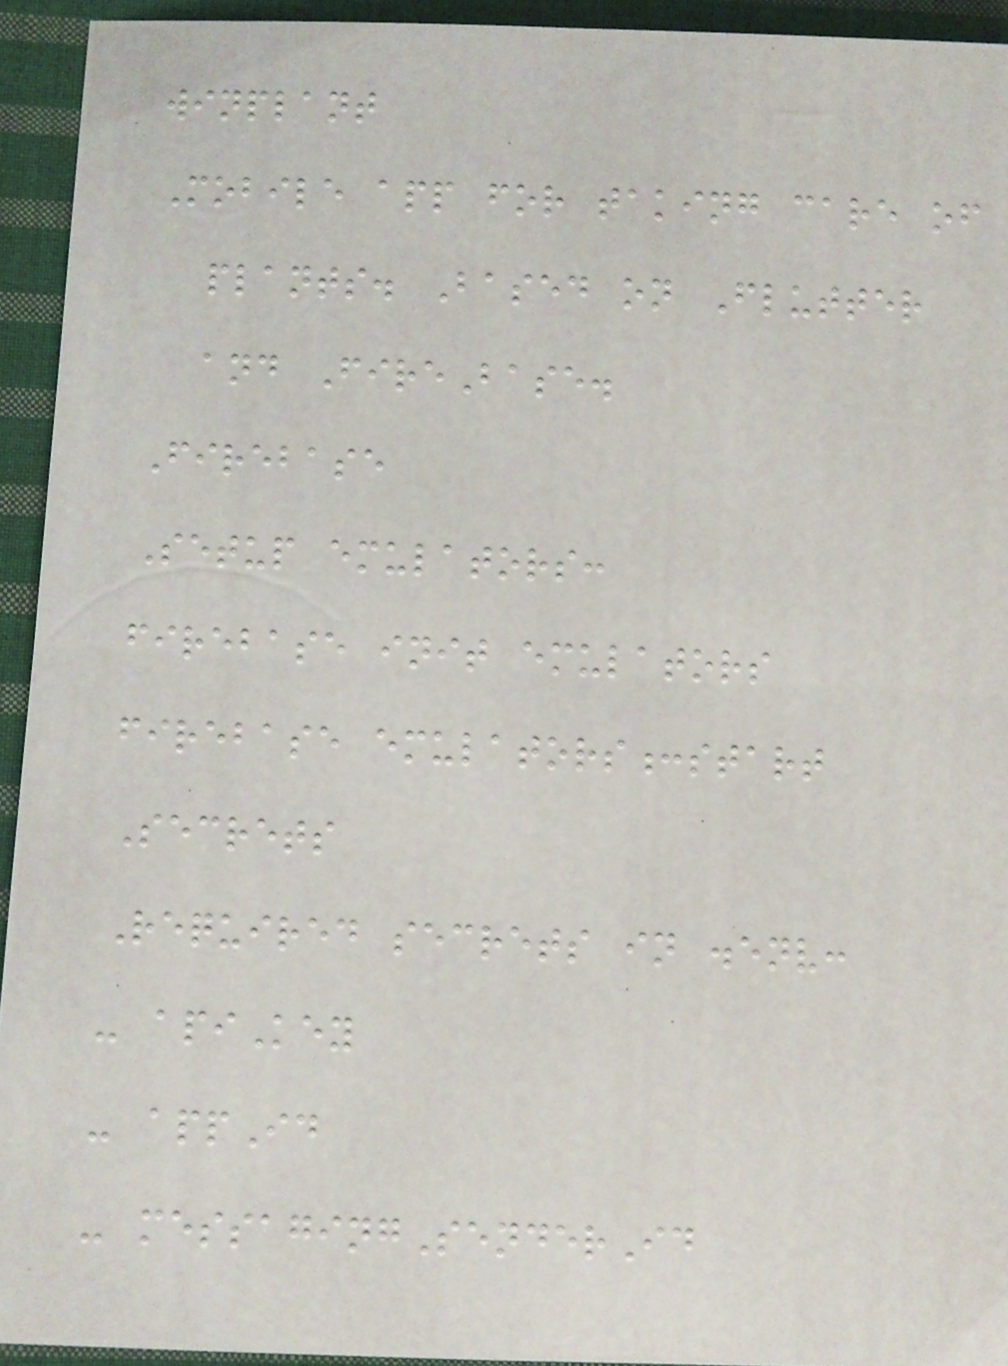winplant
Mobile app for taking care of
plants. Based on Flutter
and FireBase.
Firebase
Setup emulators:
firebase init emulators
firebase emulators:start
Secrets
Required secrets in .env:
- apiKey
- appId
- messagingSenderId
